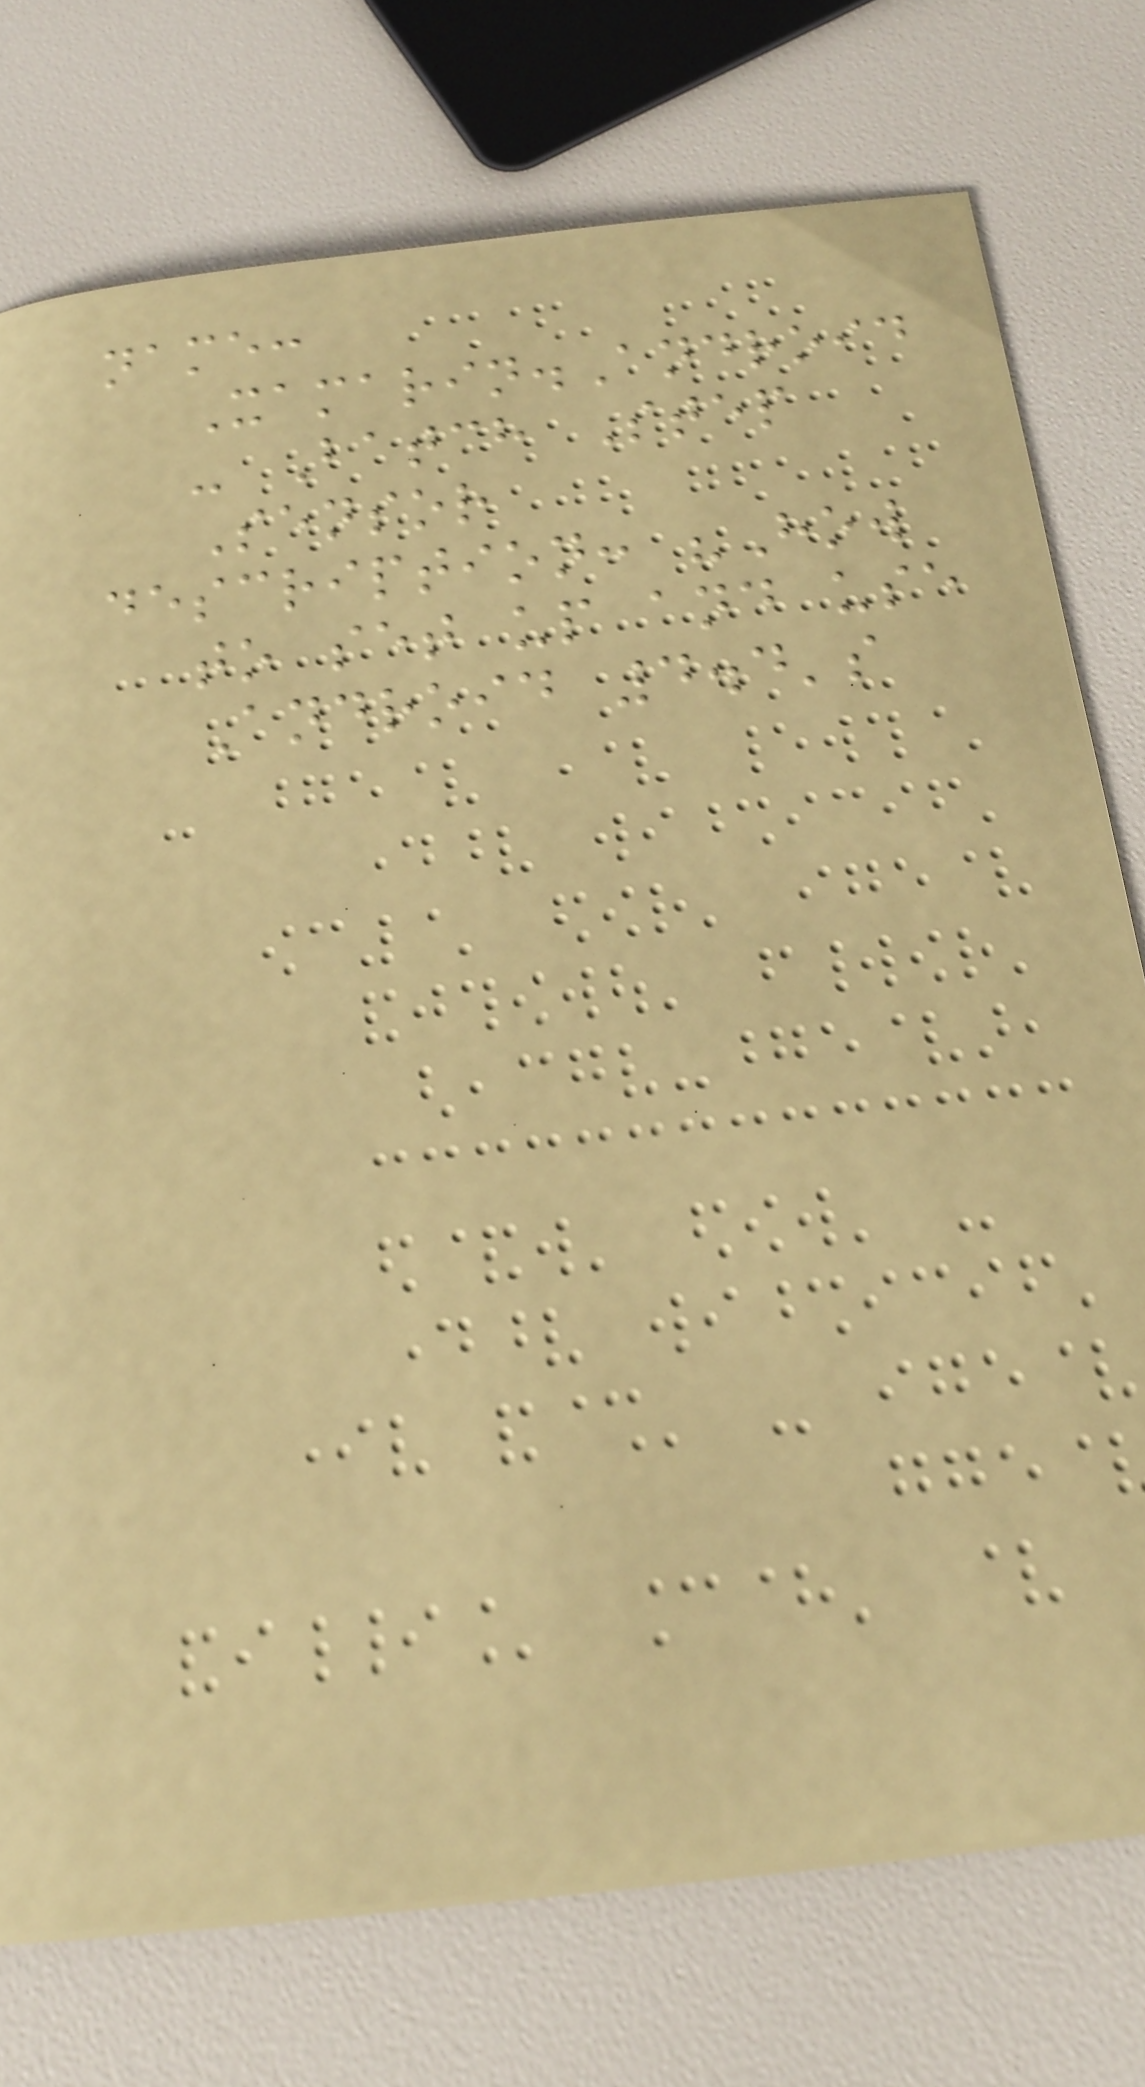name:
Xamarin.Android
- Batch Step
Sensor
description: "How
to set up and use
Android 4.4's
